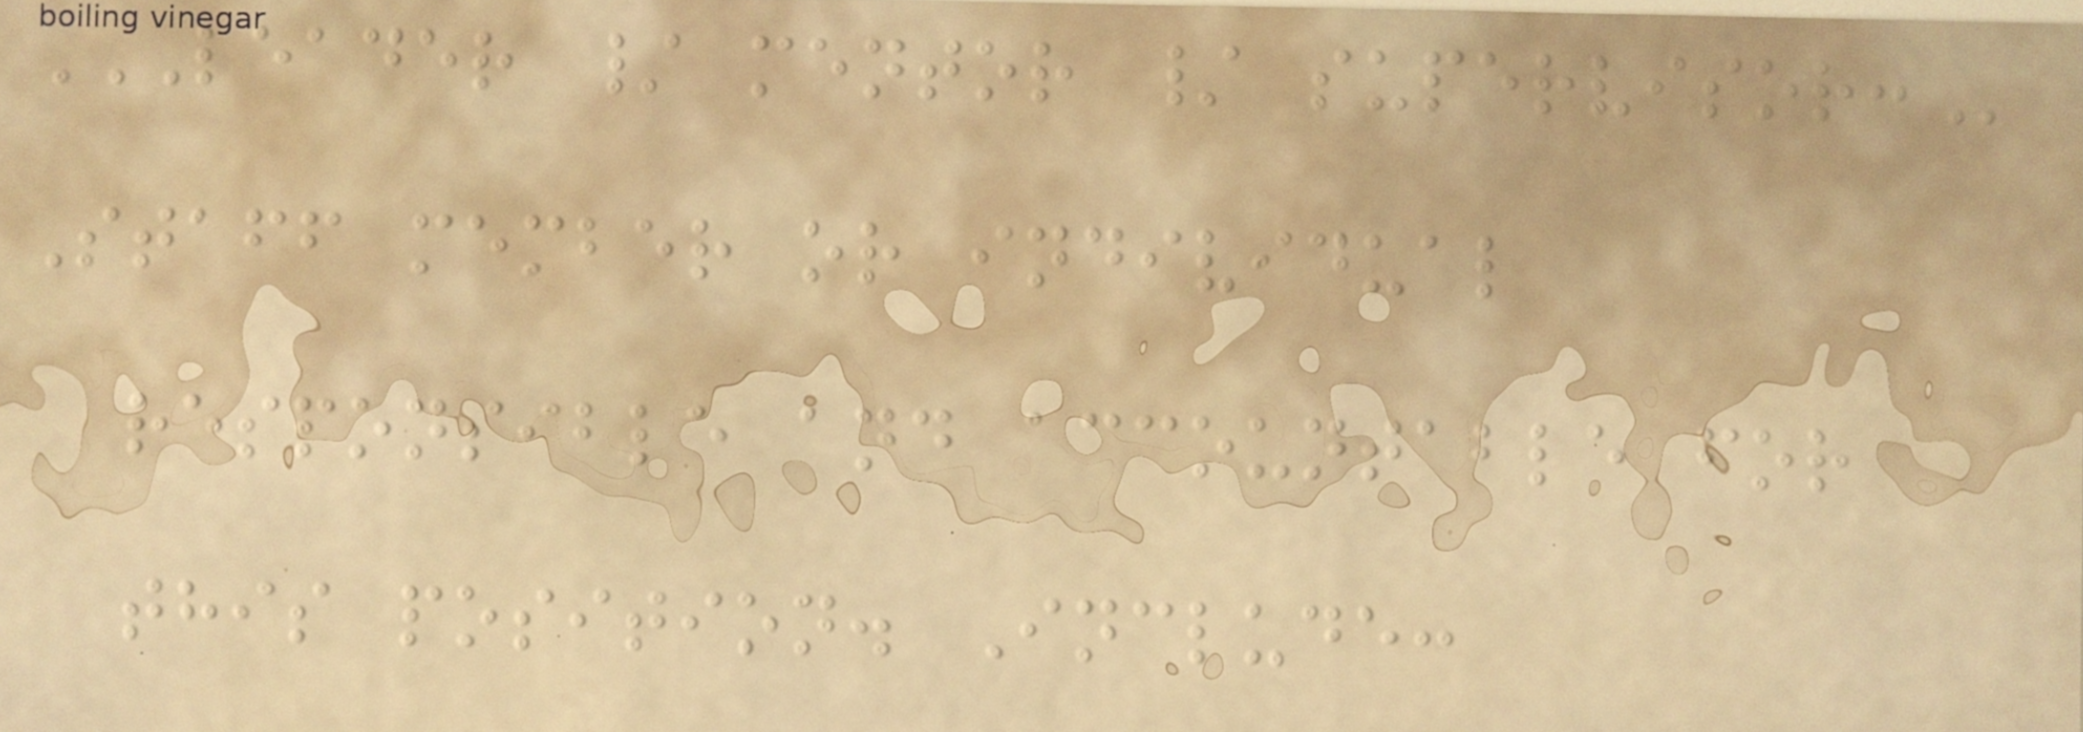LEADER / MENTOR / SUPERVISOR:
Staff member or individual
responsible and accountable for
this position. Include:
